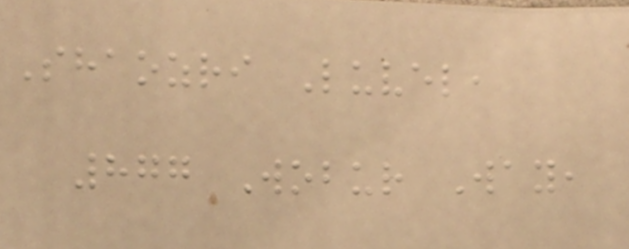Shaozri Luvel,
877 Wobur Way,
